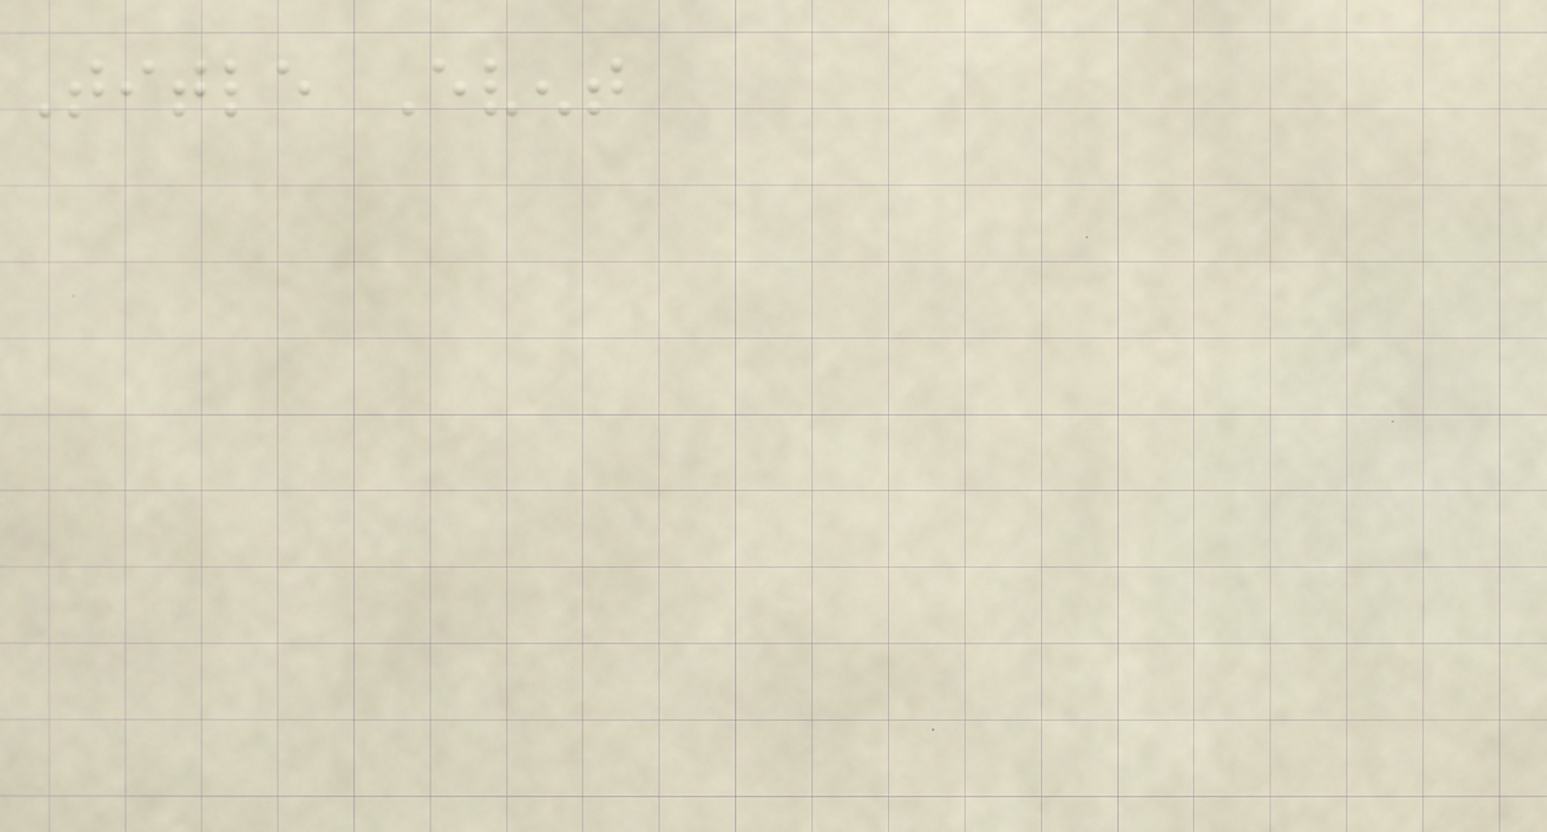Title Event
